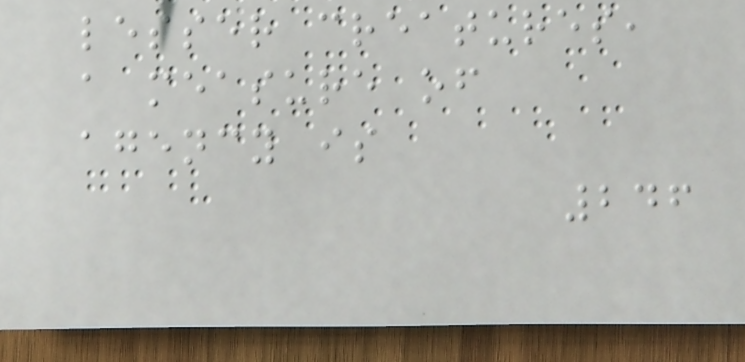lesser creatures,
a measure of
agency is
246
